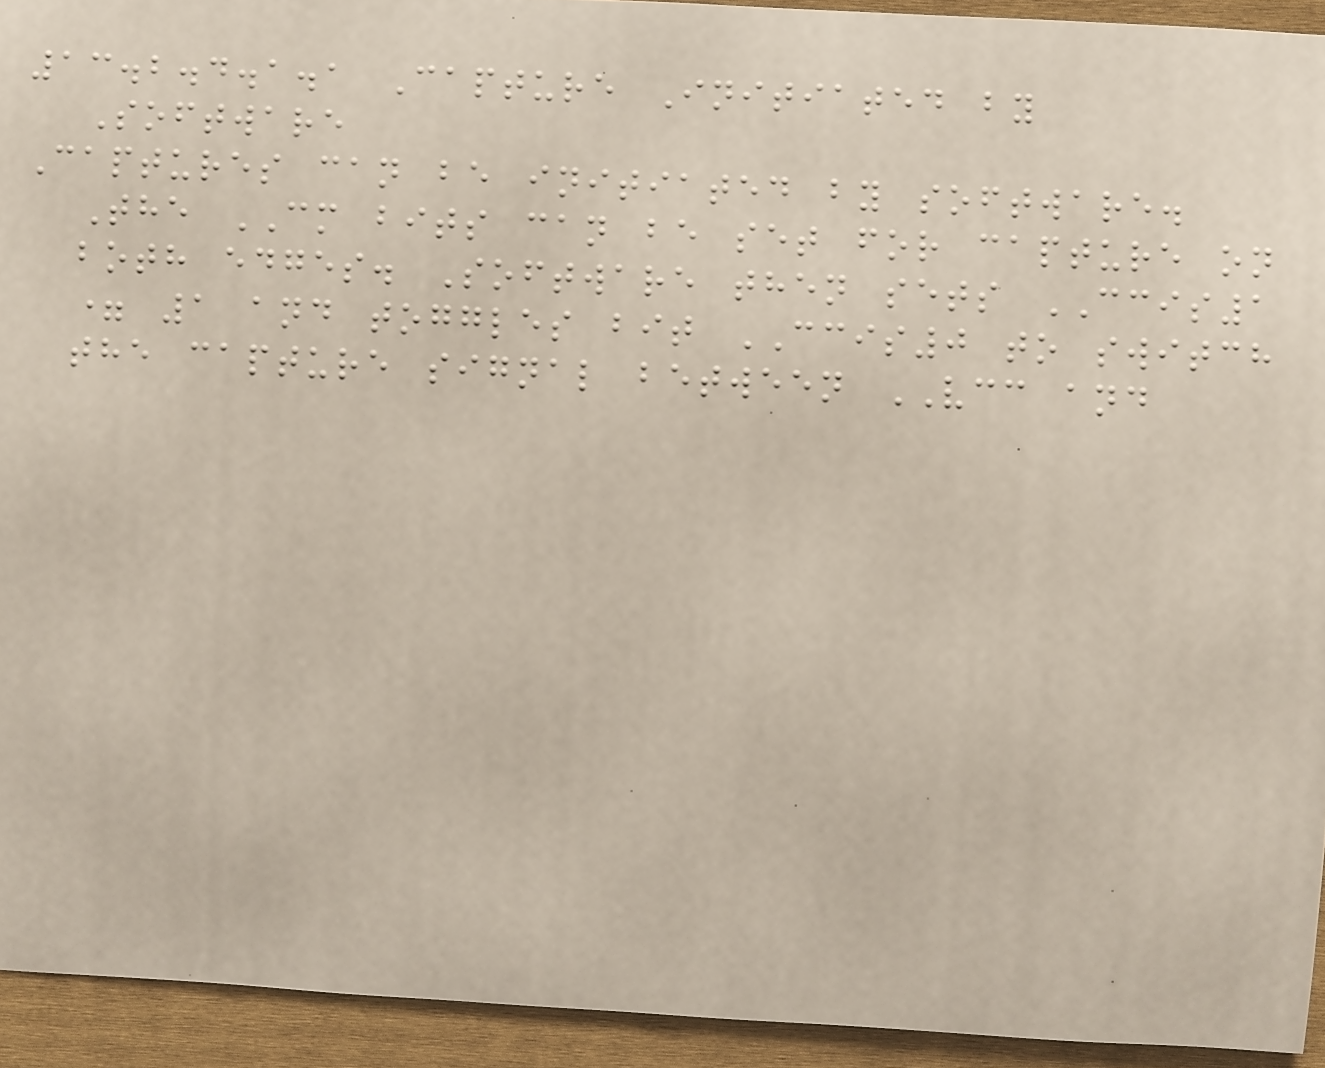13.2.4.1.1 Capture Initiated by
Software
Captures can be initiated by software.
The CM bits can be set for capture on
both edges. Software then sets CCIS1
= 1 and toggles bit CCIS0 to switch
the capture signal between VCC and
